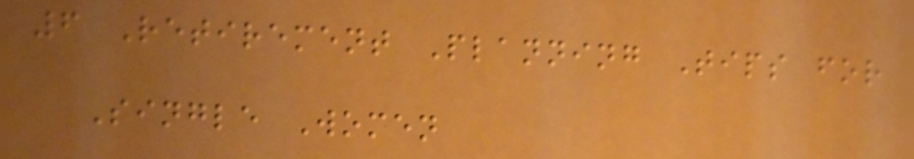6 Retirement Planning Tips for
Single Women
